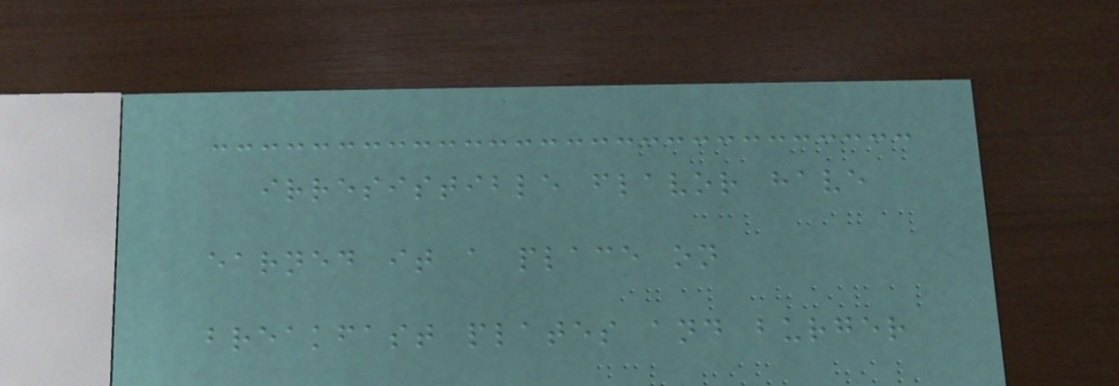irresistible flavor have
earned it a place on
breakfast plates and burger
